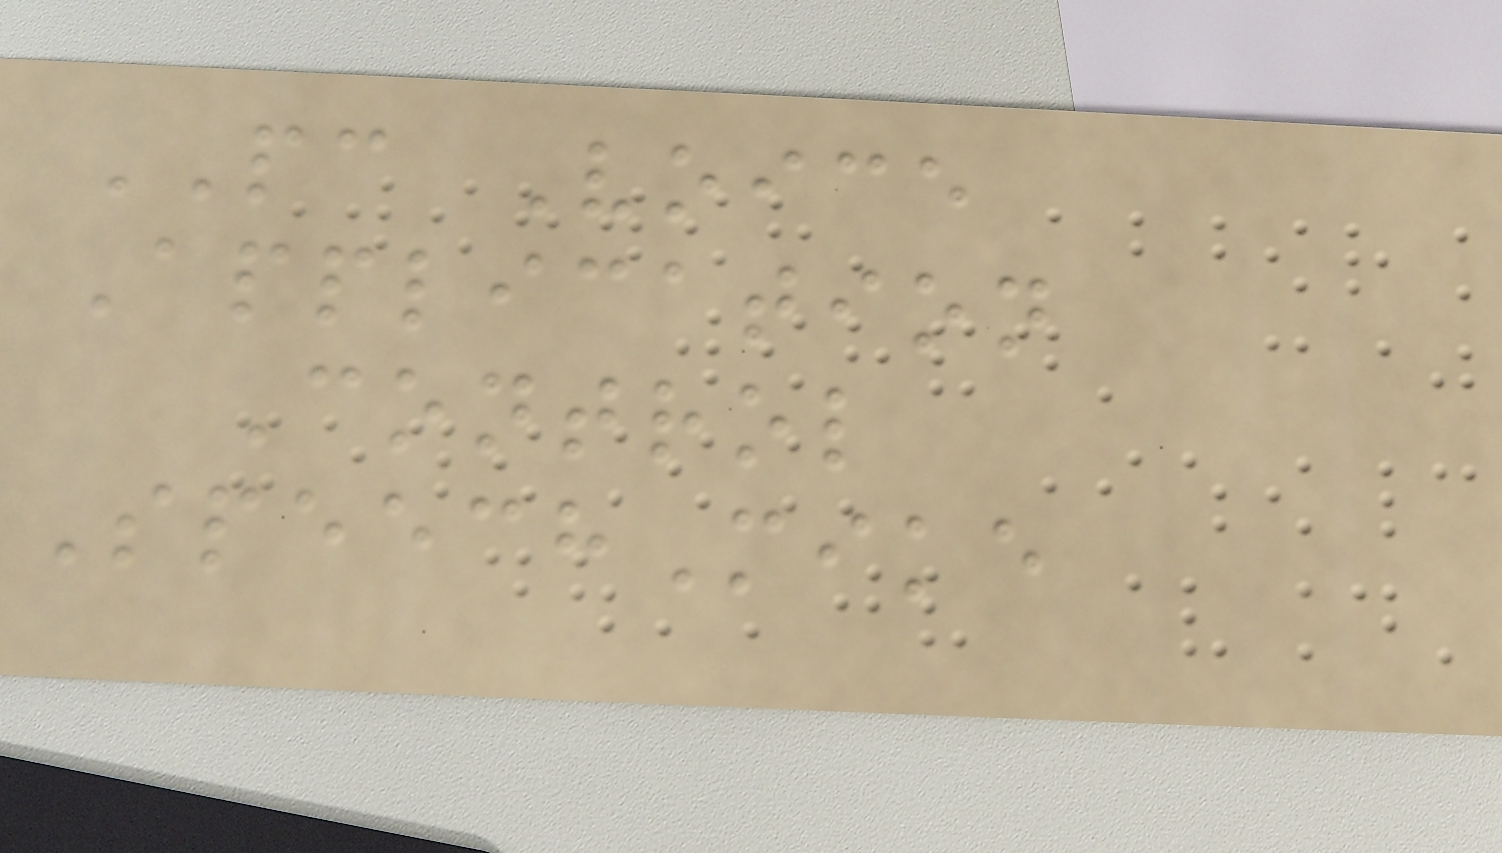PC Voice
Application
Control
SpeechMike
